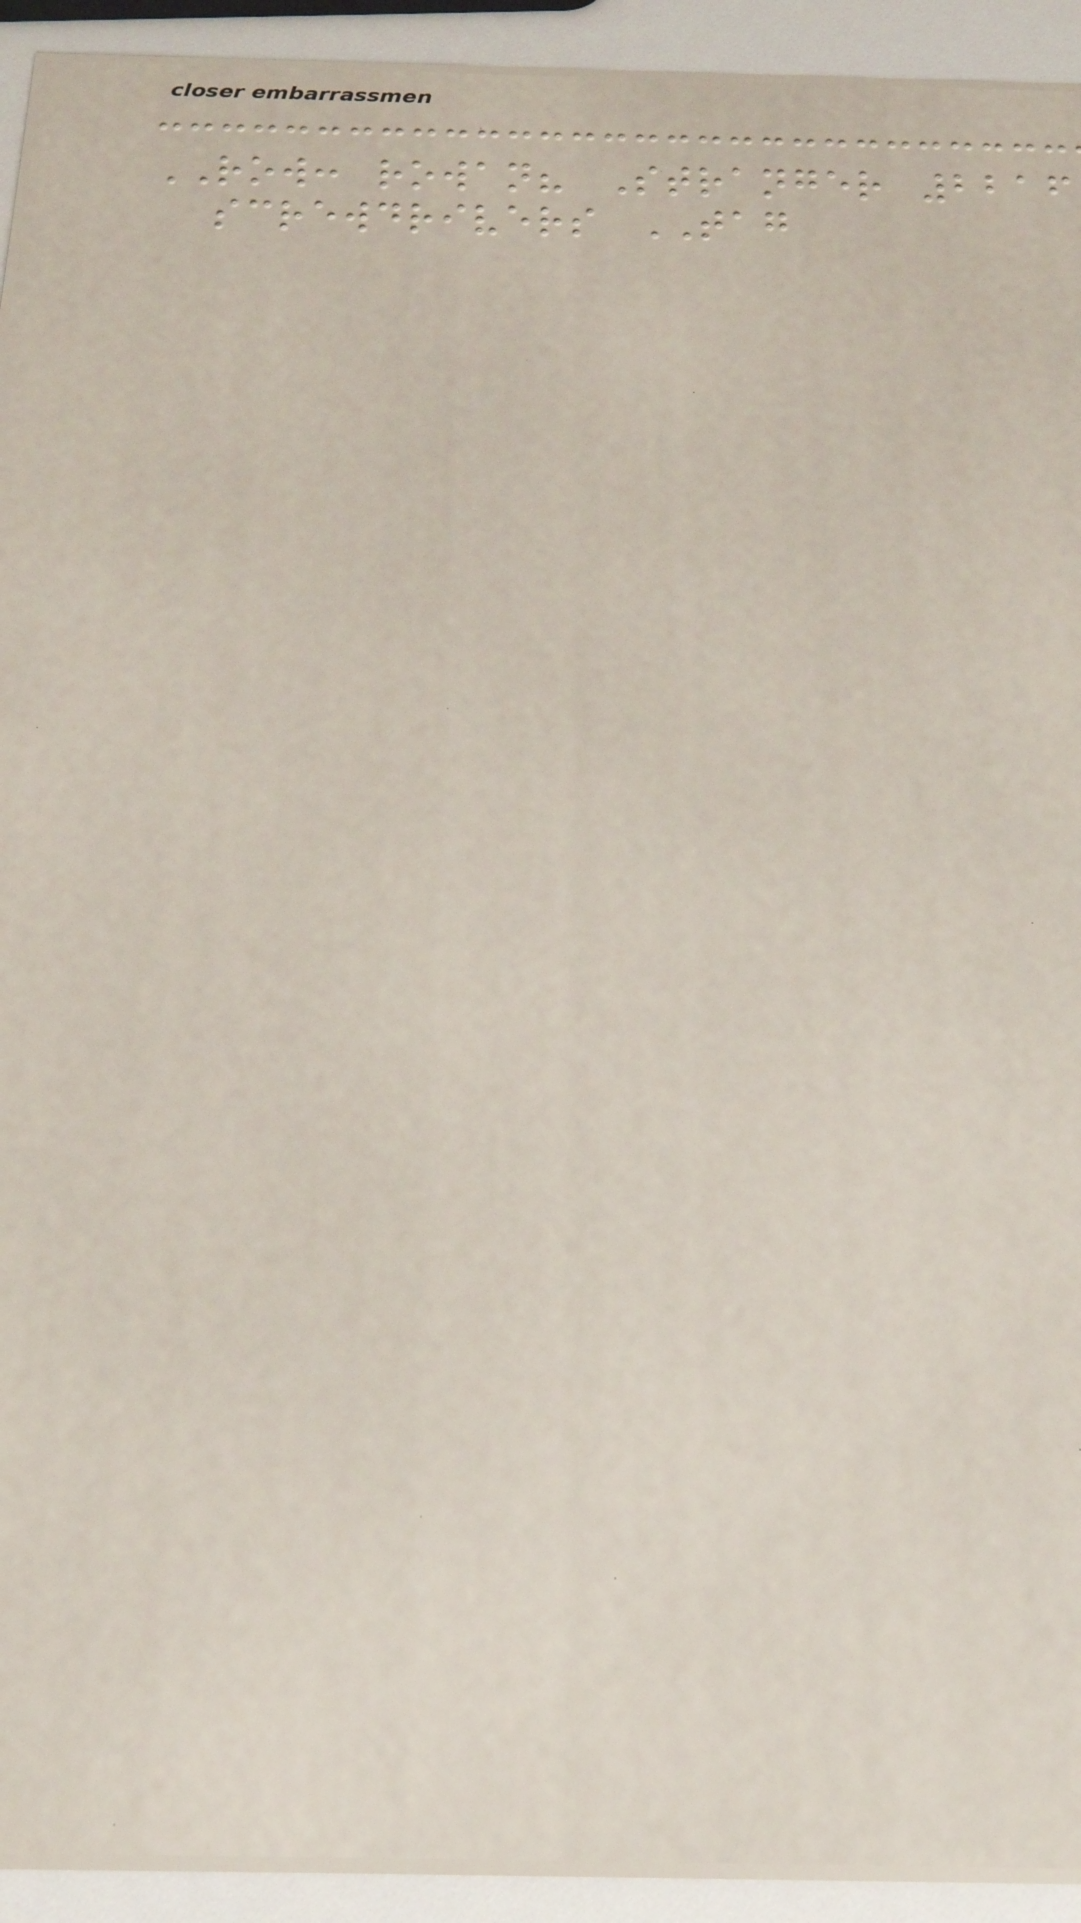ROW: rowan? Stranger 2216
screwdrivers TAG
